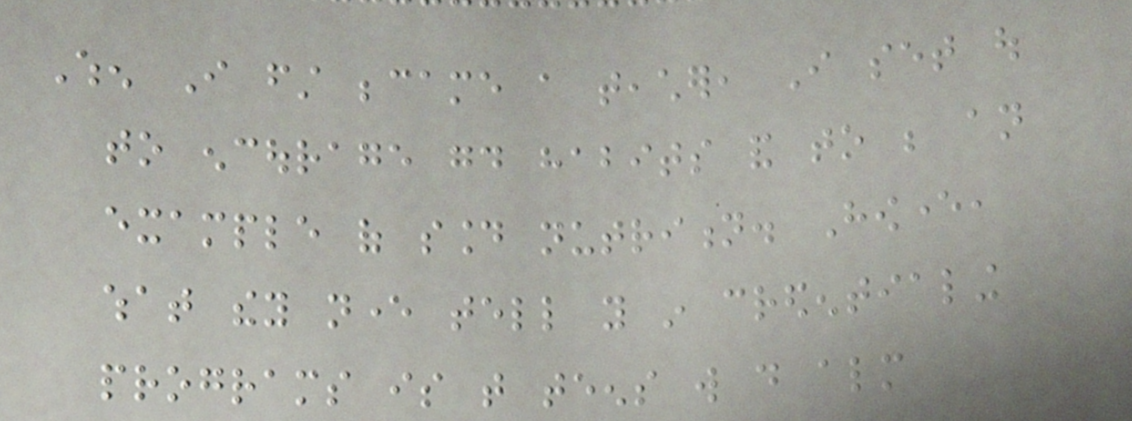When I first became a teacher, I set out
to encourage good habits and to be an
example of sound nutrition. However,
what they never tell you in credentialing
programs is that teens will do almost
